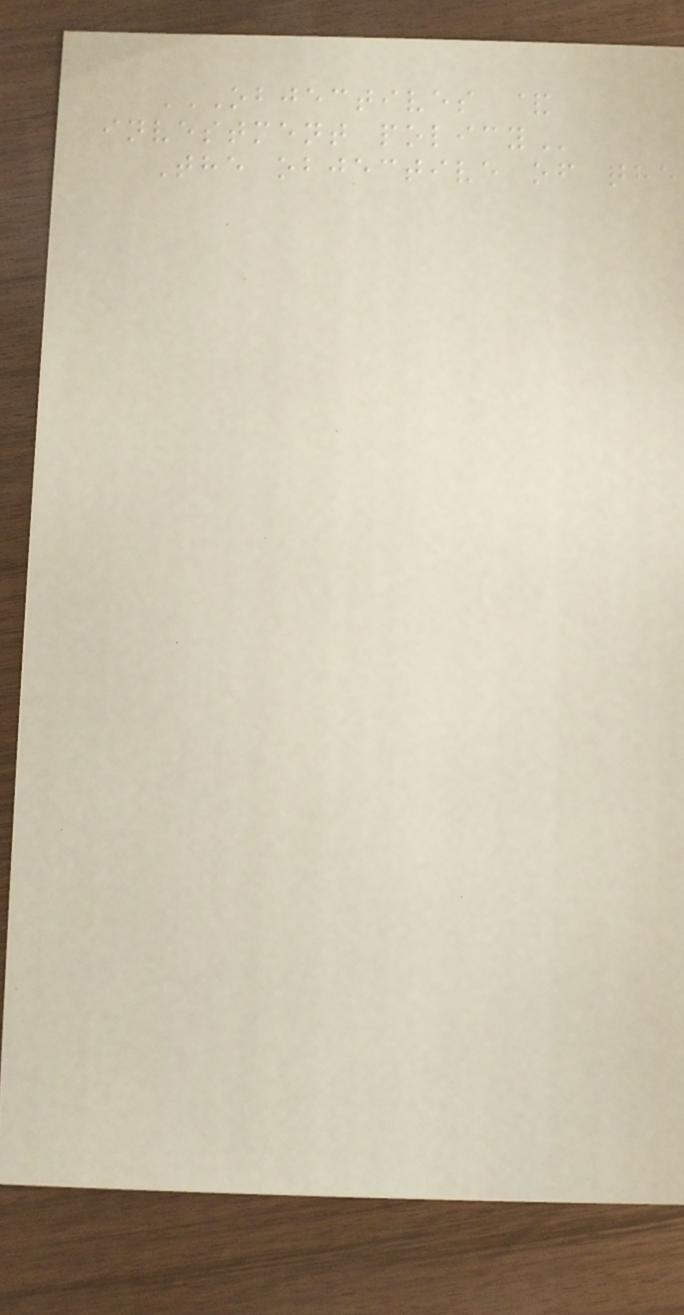OBJECTIVES &
INVESTMENT POLICY
The objective of the
